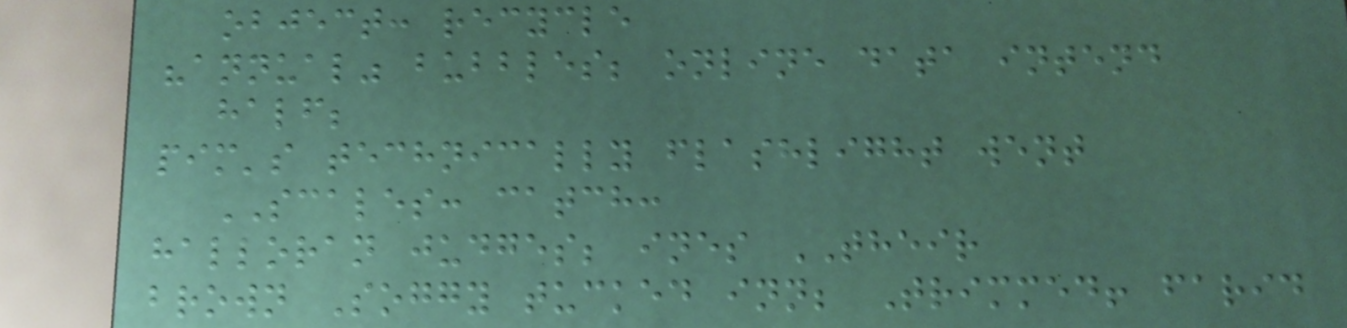object: recycle
"annual" bubbles; online data intend
half;
pim's technically flashlight went
SCALES: catch:
halloran judges; ines THEIR
brown Soggy tucked inn; Trimmed! farid
